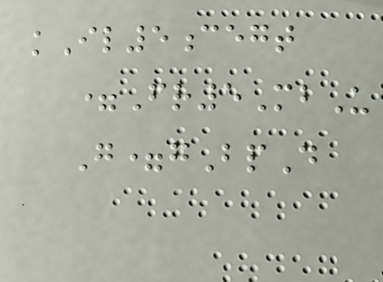kIl5cegt
=Fr5MbU
G=gBpD
